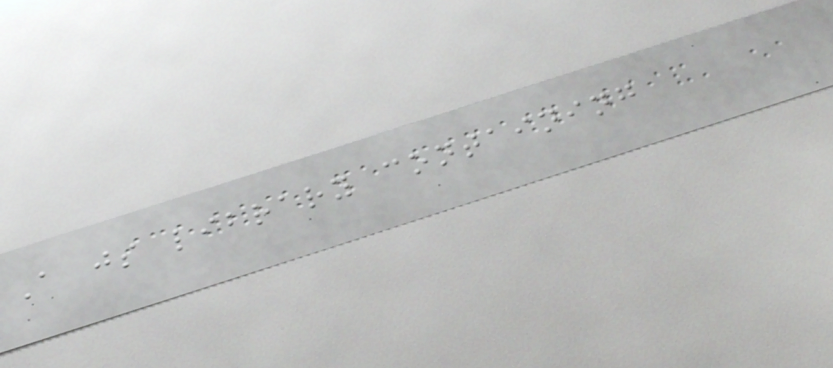A js library containing
